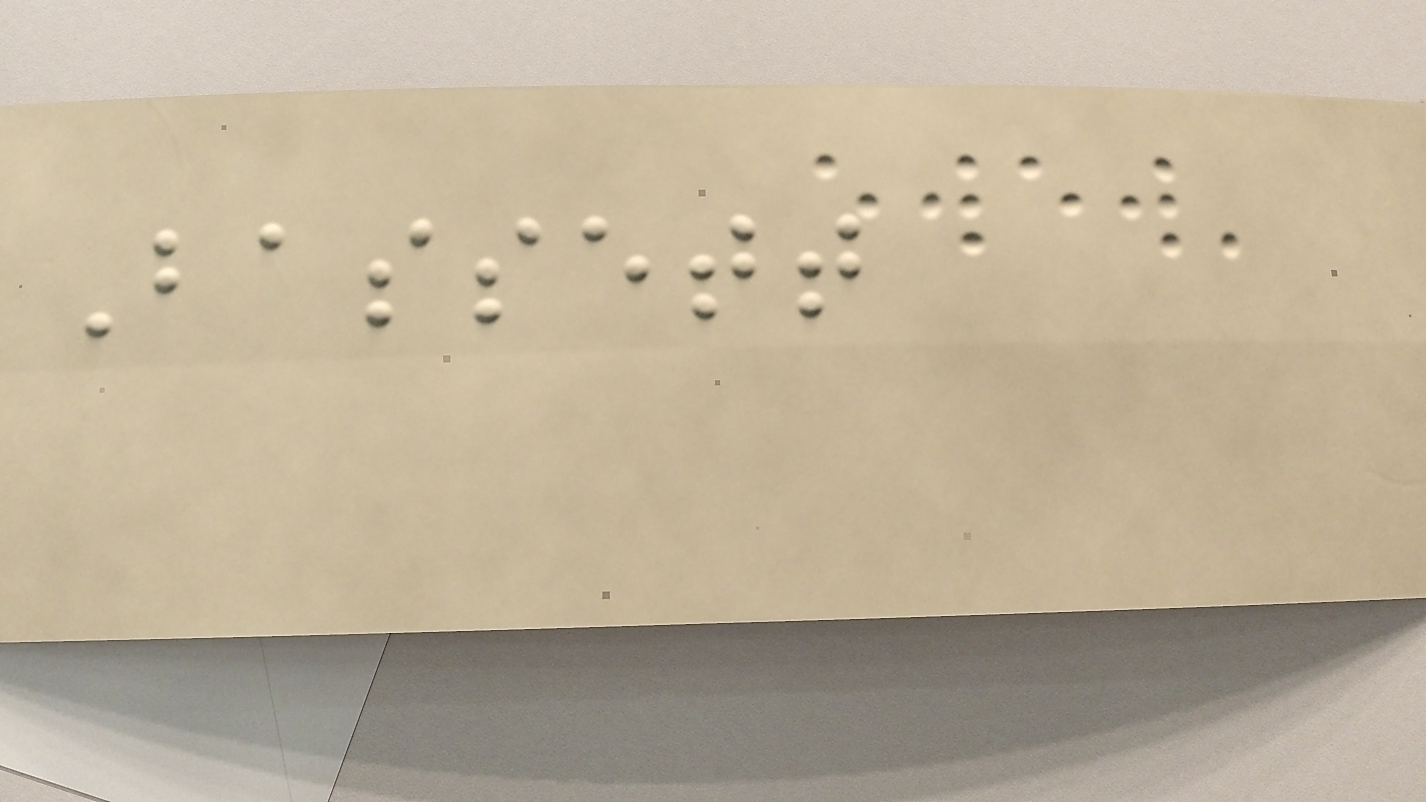Bassett
